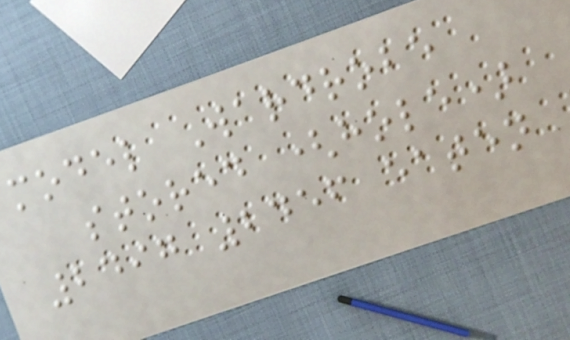model Wardrobe
stored (hole)
2497 2456 eaten
